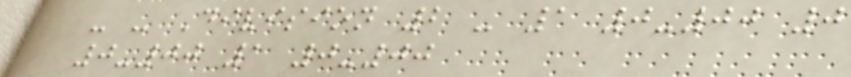- - Division 2 - 1 0-00 0
0-00 1 0-00
